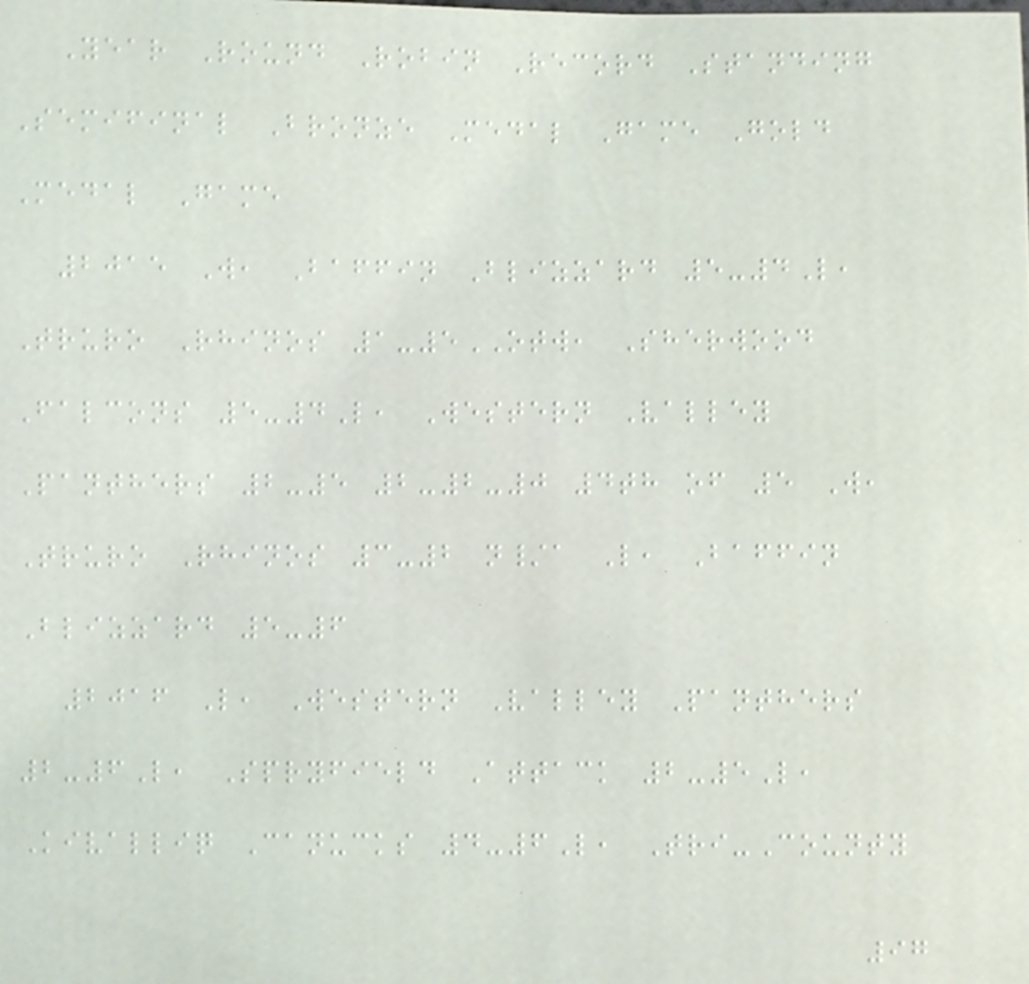Year Round Robin Record Standing
Semifinal Bronze Medal Game Gold
Medal Game
2015 W, Baffin Blizzard 5-4L,
Truro Rhinos 1-5OTW, Sherwood
Falcons 5-4L, Western Valley
Panthers 2-5 2-2-0 4th of 5 W,
Truro Rhinos 3-2 n/a L, Baffin
Blizzard 5-6
2016 L, Western Valley Panthers
2-6L, Spryfield Attack 2-5L,
Kivalliq Canucks 4-6L, Tri-County
97
